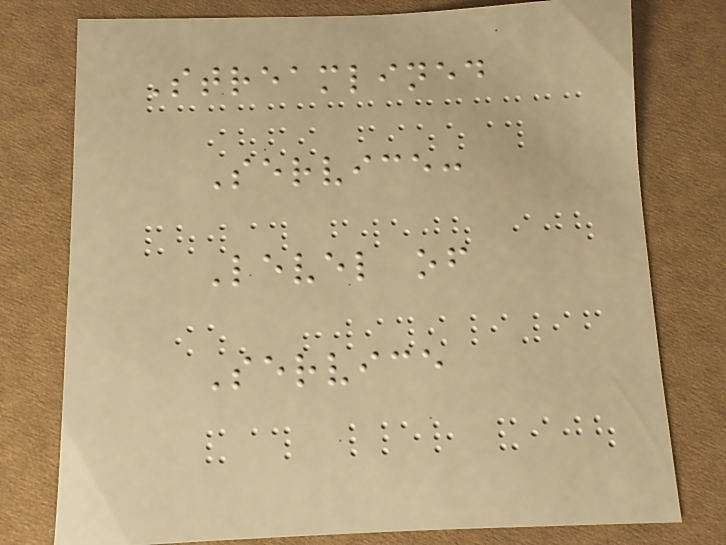Streamlined
Service:
Level of
Service
